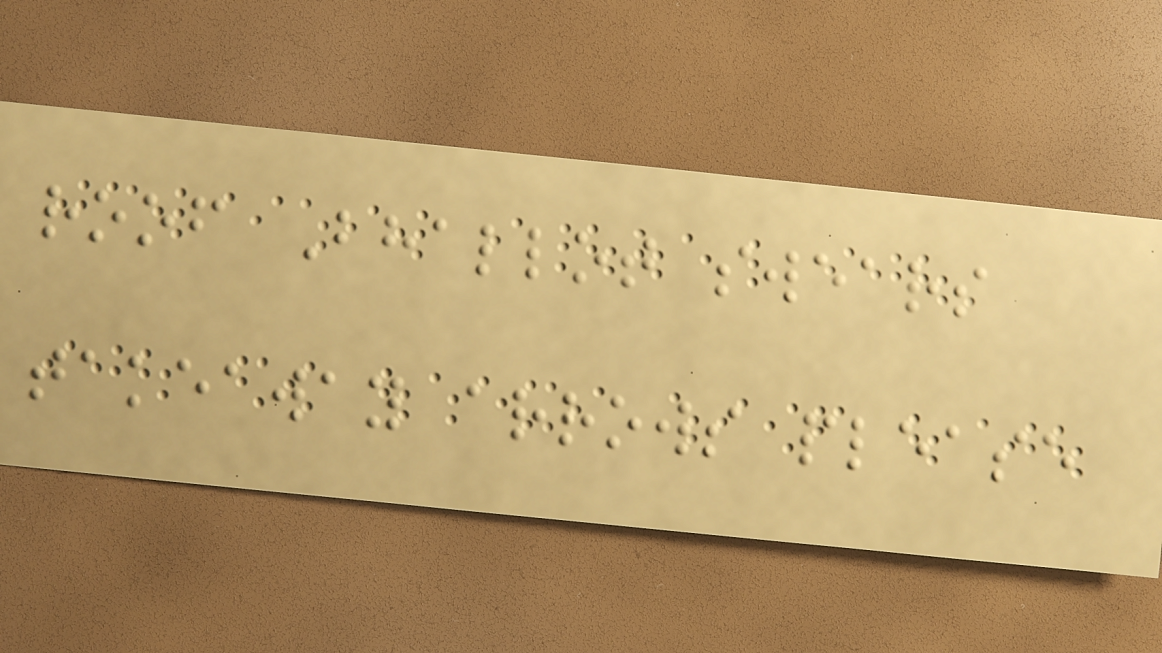roof Bhallot swears
takeaway arrows please
